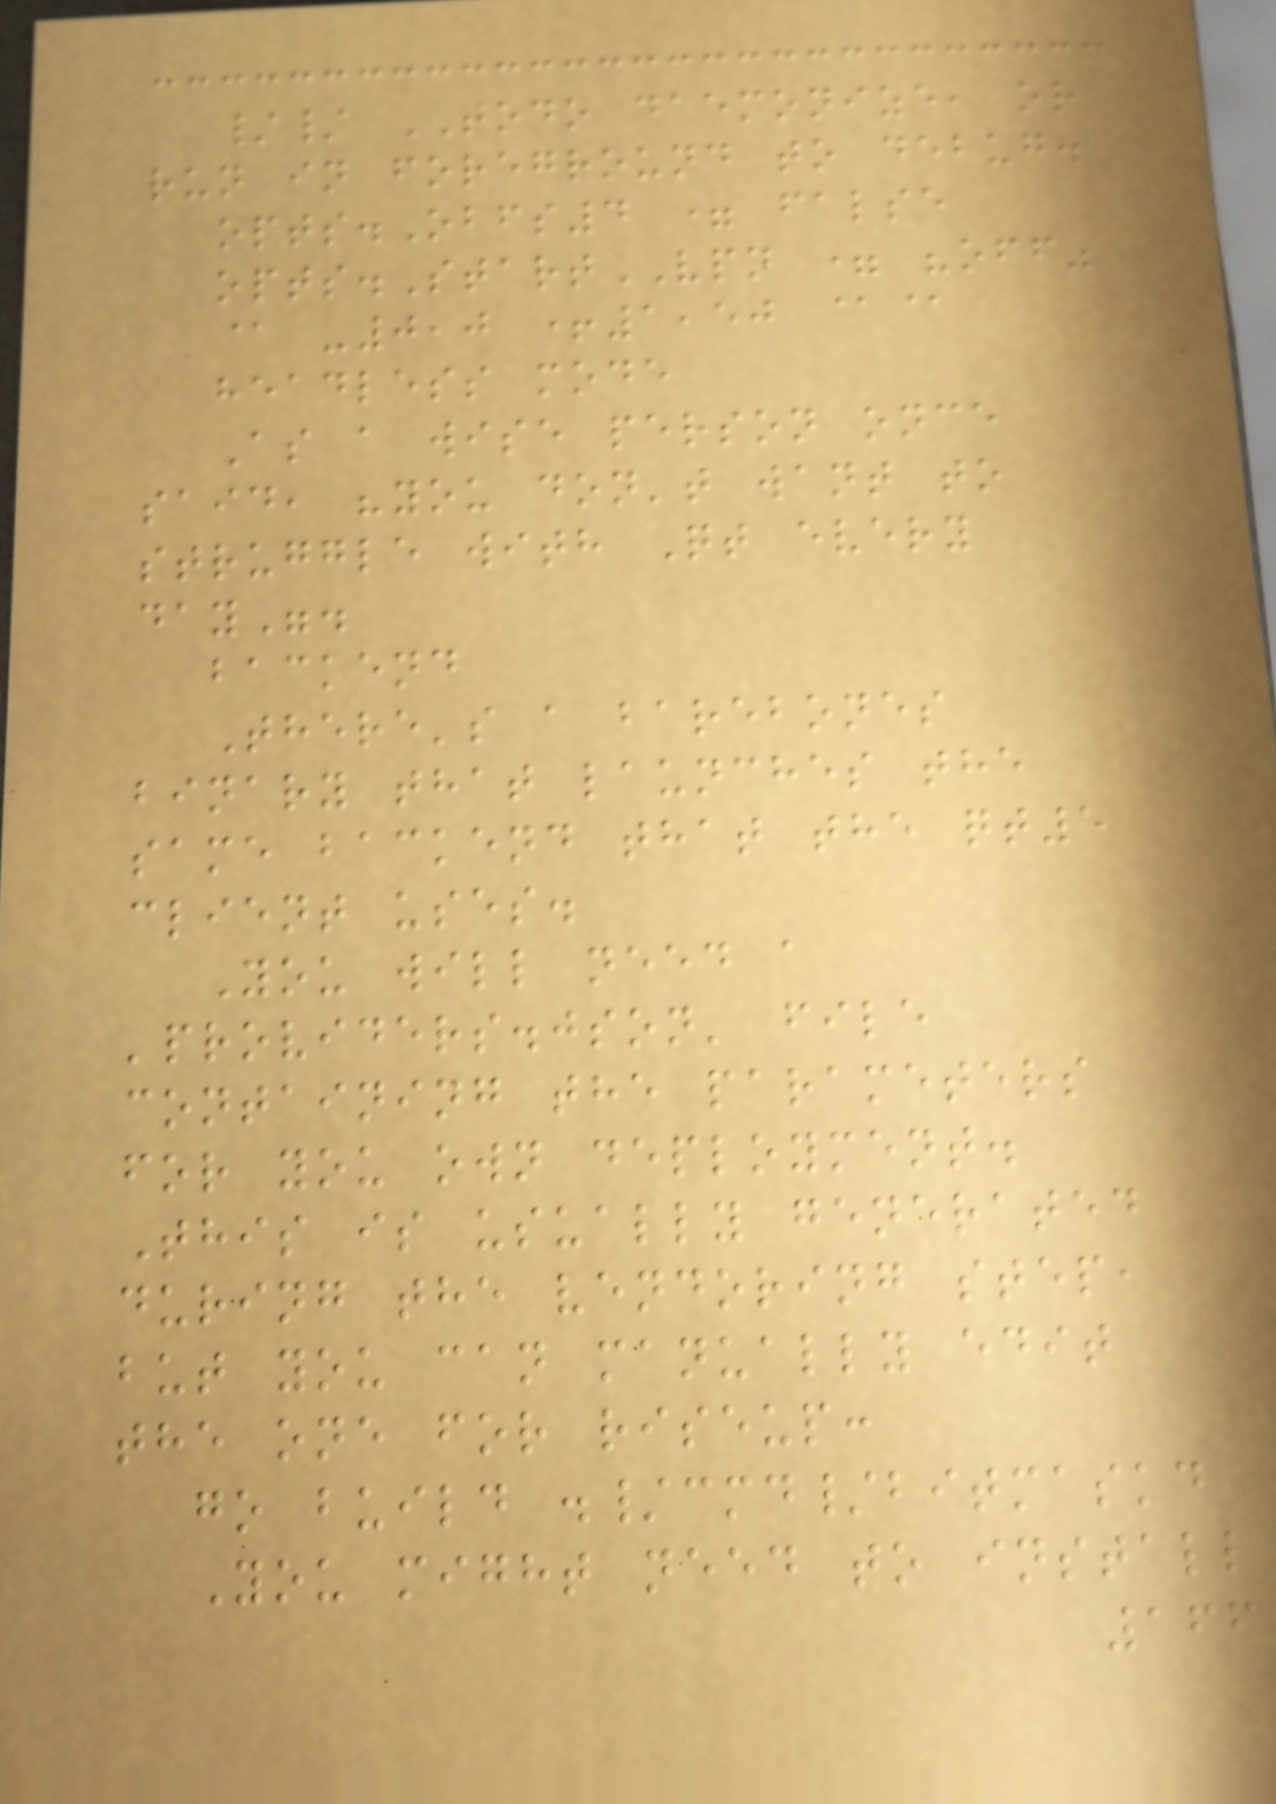// TODO daemonize, or
run in foreground to debug.
opts.Obfs4 = false
opts.StartVPN = "off"
@ -0,0 +1,50 @@
headless mode
As a wise person once
said, "you don't want to
struggle with Qt every
day".
backend
There's a barebones
binary that launches the
same backend that the qt5
client uses.
You will need a
'providers.json' file
containing the parameters
for you own deployment.
This is usually generated
during the vendoring step,
but you can manually edit
the one for riseup:
go build ./cmd/bitmaskd
You might need to install
166
